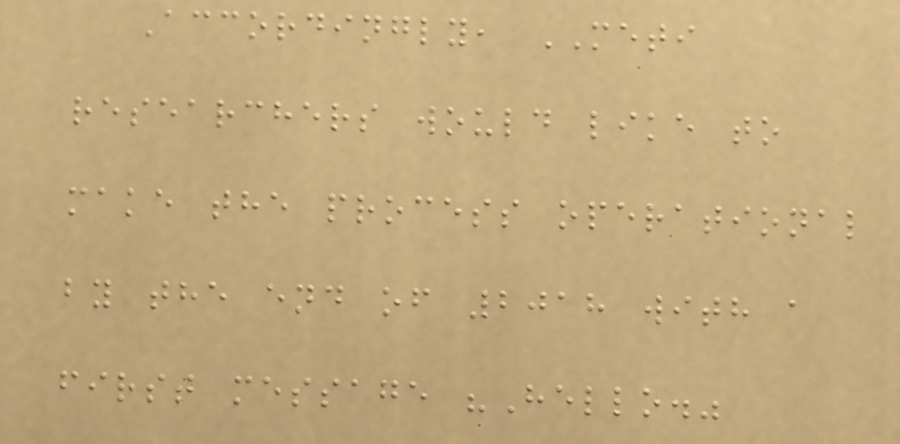Accordingly, METI
researchers would like to
make the process operational
by the end of 2018 with a
first message "Hello."
